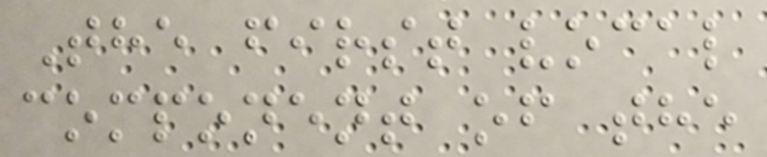The first vocal
component of the
